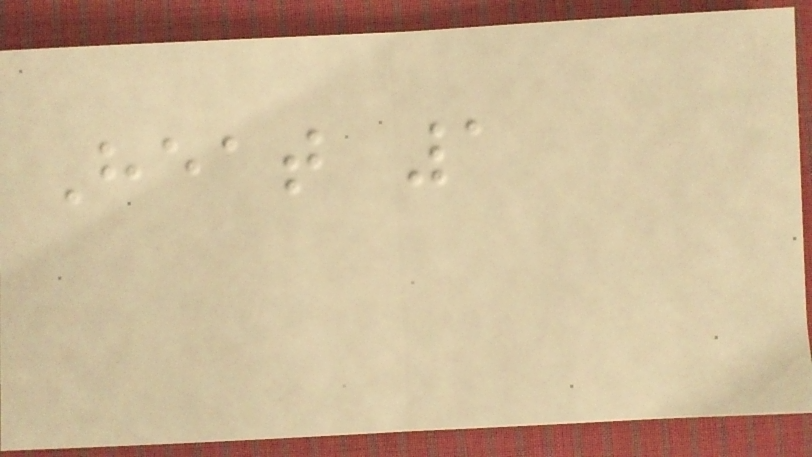Heat 1
